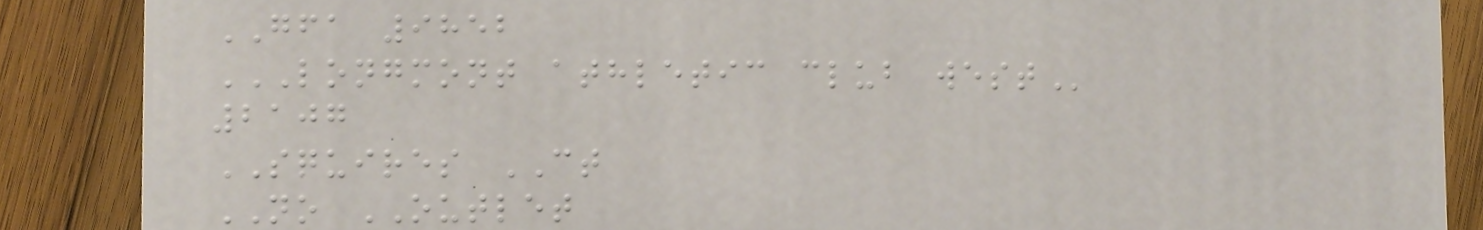GFA 9852
LONGMONT ATHLETIC CLUB WEST
2107
SQUIRES CT
NO OUTLET
